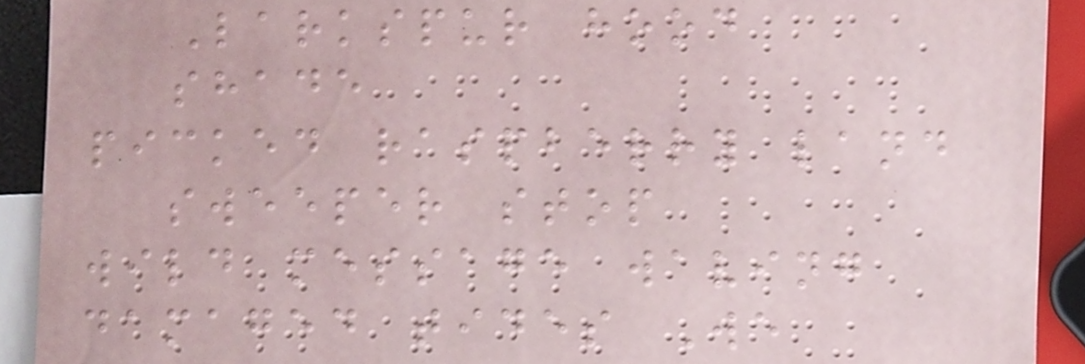Larkspur hood
shade
picked raspberry land
sweeper stop
wild message waving
damaged tides We
